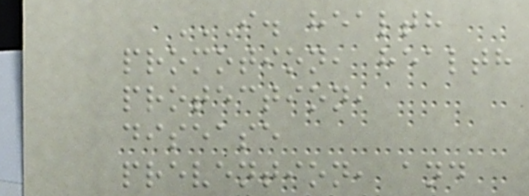I. HEALTH
PROMOTION, HEALTH
PROTECTION,
DISEASE
PREVENTION, AND
